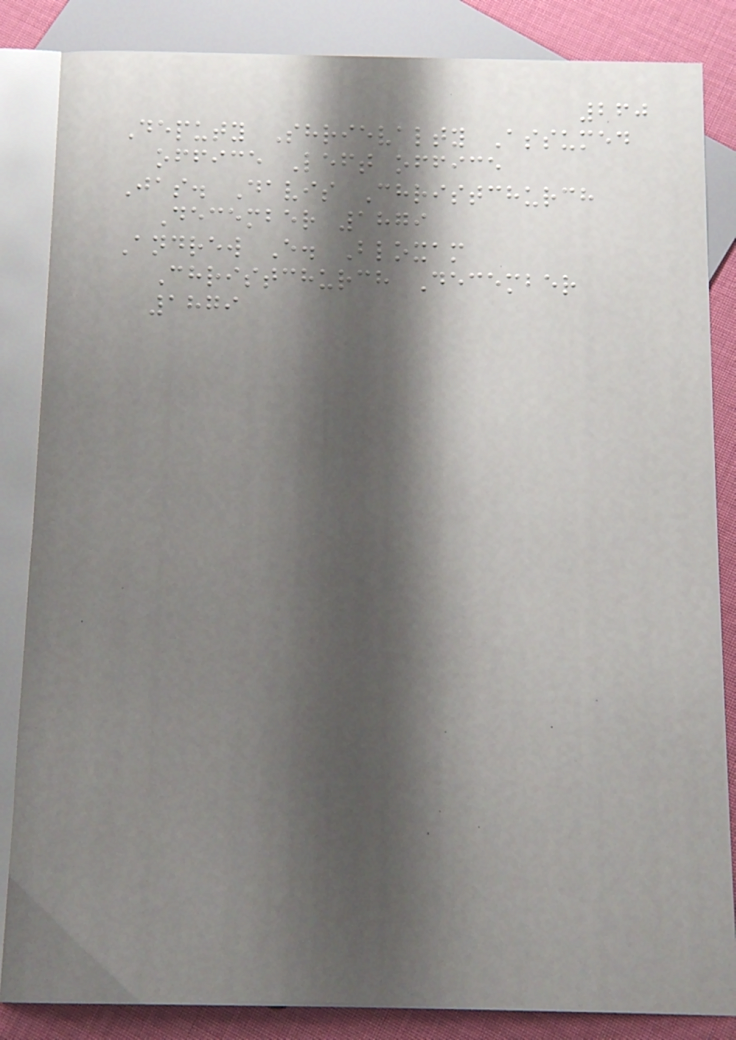260
Deputy Shrievalty Assumed
office Left office
Jas. Davis Christchurch
December 1879
Andrew E. Bloxam
Christchurch December
1879
